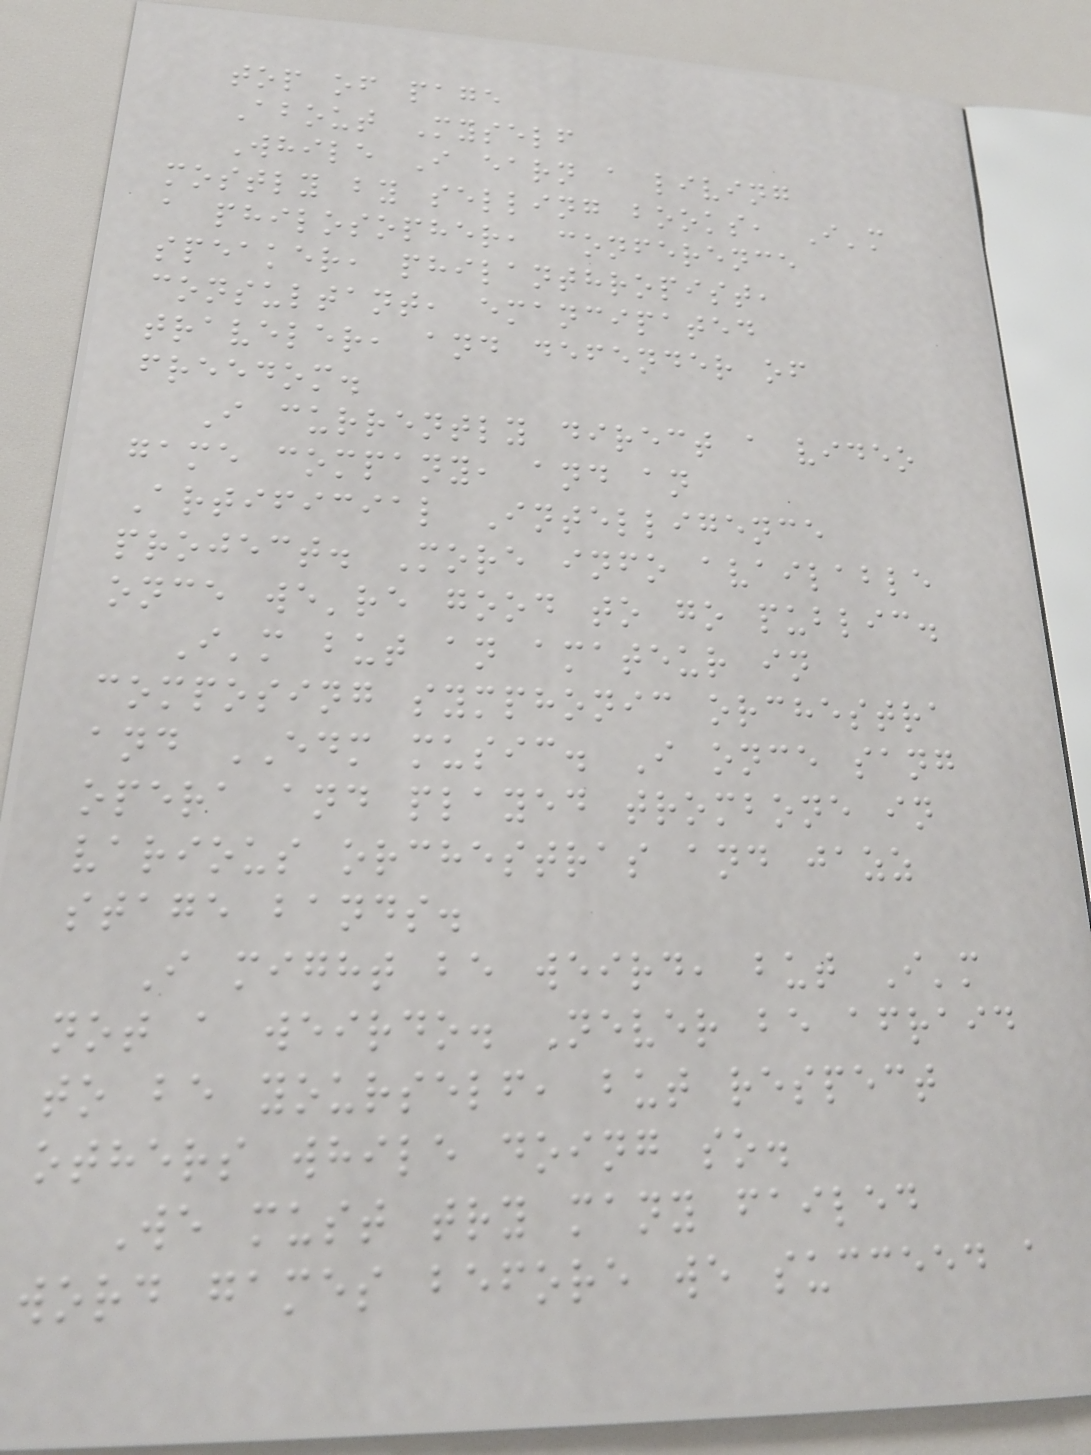top of page
About Myself
While I earn a living
mostly by selling books, I'm
a philosopher, conference
speaker, philanthropist,
consultant, emancipated
traveler, and defender of
freedom.
I currently direct a video
game company, and an
Artificial Intelligence
project. More info available
once we're good to go public.
I'm but an amateur in
composing symphonic orchestra
and EDM music. I once sang
opera and played trombone in
various orchestras and jazz
stage bands.
I might be weird, but I'm
not a weirdo. Never be afraid
to be yourself, but respect
others while doing so.
We must try many failed
word games before we succeed a
